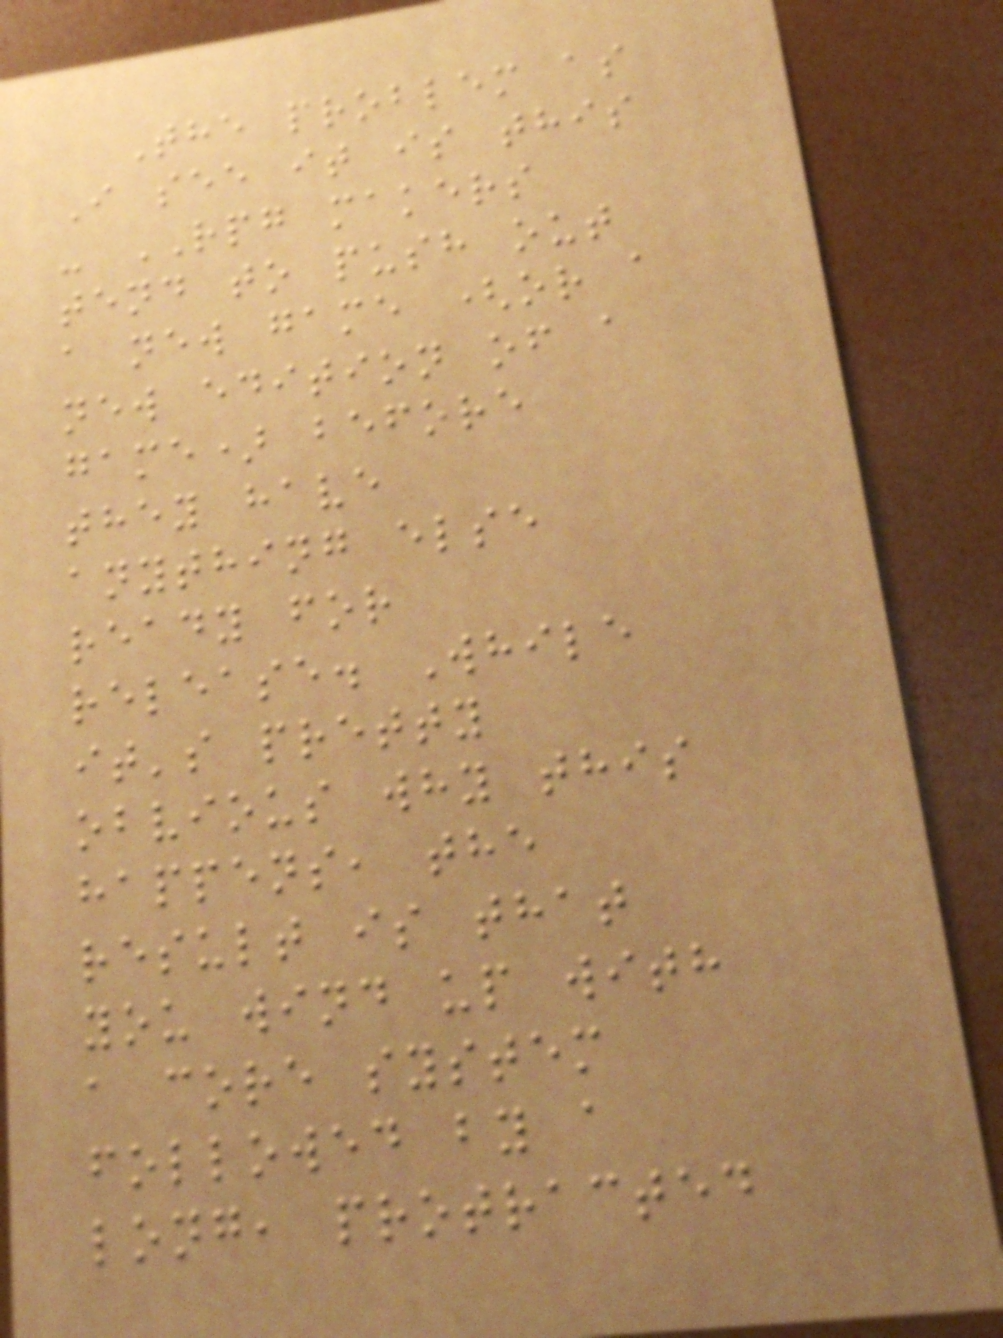The problem as
I see it is this
- RPG makers
tend to push out
a new game (or a
new edition of a
game) before
they have
anything else
ready for
release. While
it's pretty
obvious why this
happens, the
result is that
you wind up with
a core system
followed by a
long, protracted
